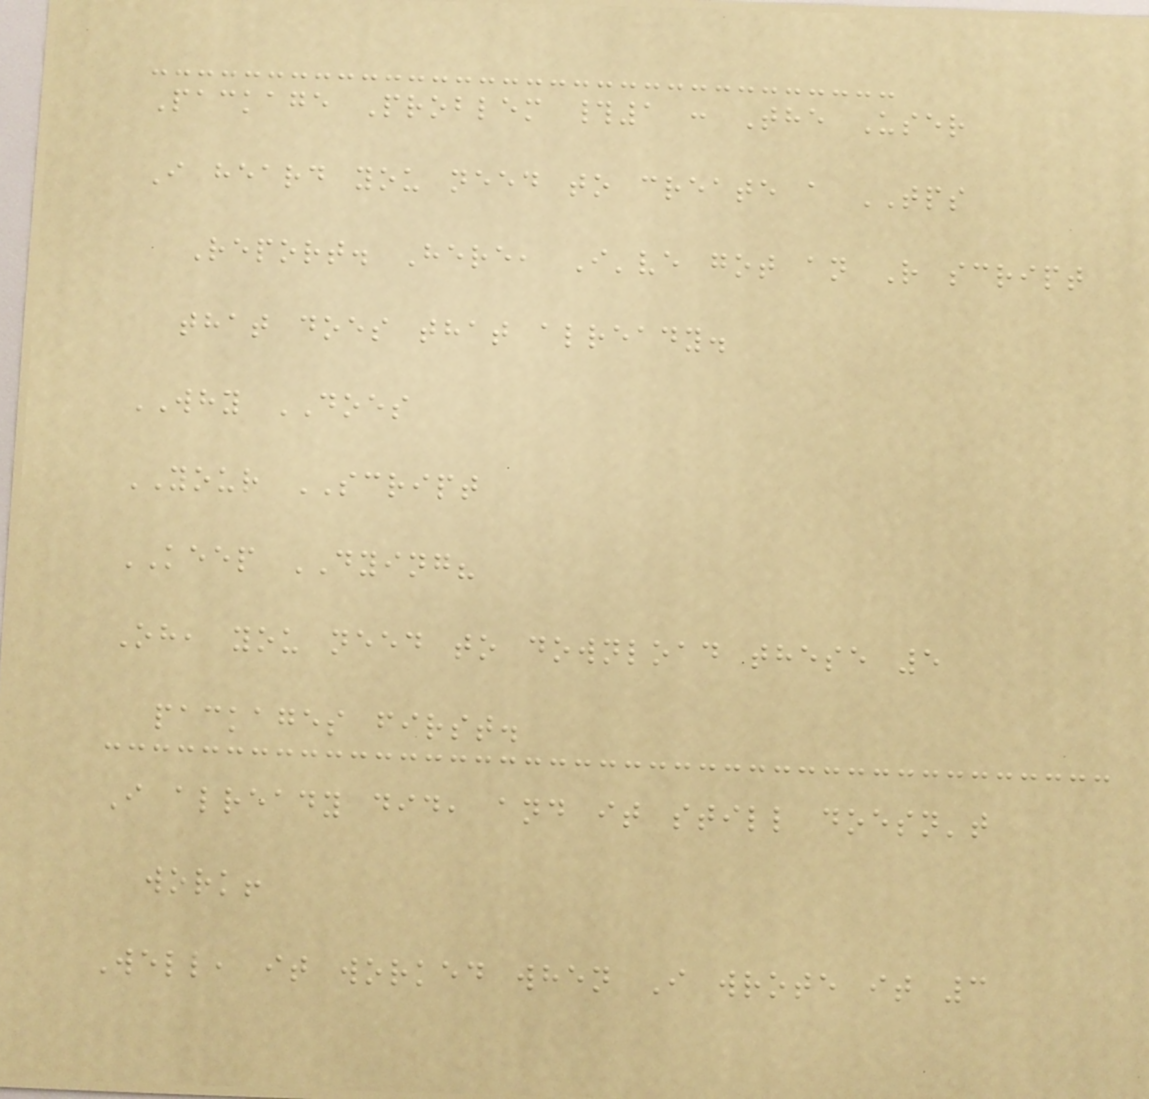Package Problem #1 : The User
I heard you need to create a TPS
Report. Here, I've got an R script
that does that already.
WHY DOES
YOUR SCRIPT
KEEP DYING?
Oh, you need to download these 5
packages first.
I already did, and it still doesn't
work!
Well, it worked when I wrote it 3
